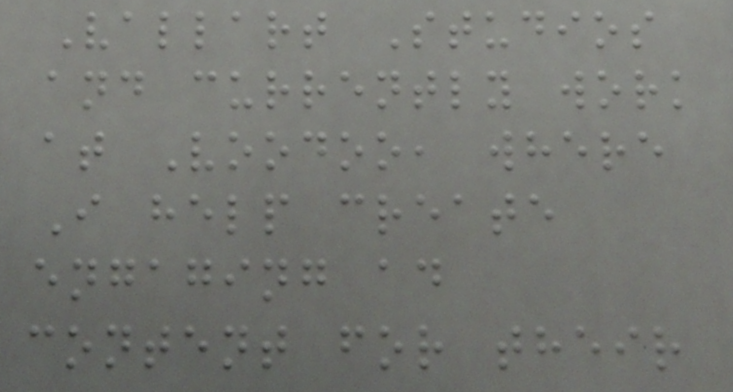Vallart Studios
and currently work
at Voodoo, where
I help create
engaging ad
content for their
